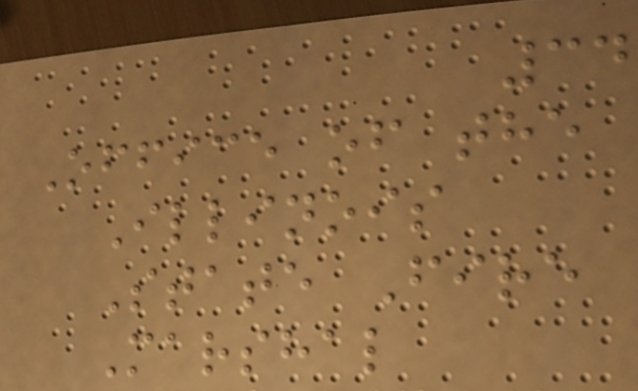34
Office of the
Illinois
State Fire
Marshal
